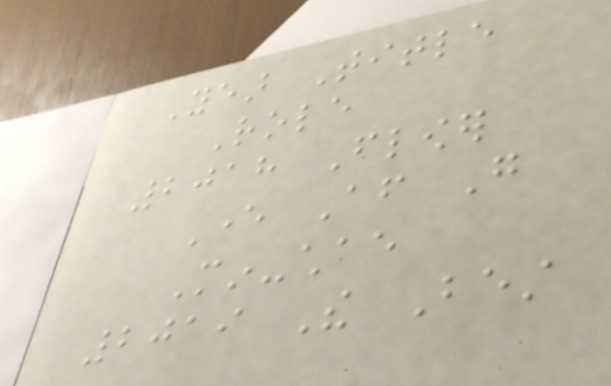Year Title
Role
2018 Flower
Ever After Go
Min-chae
2019 The Best
